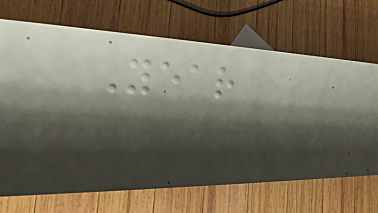Year
